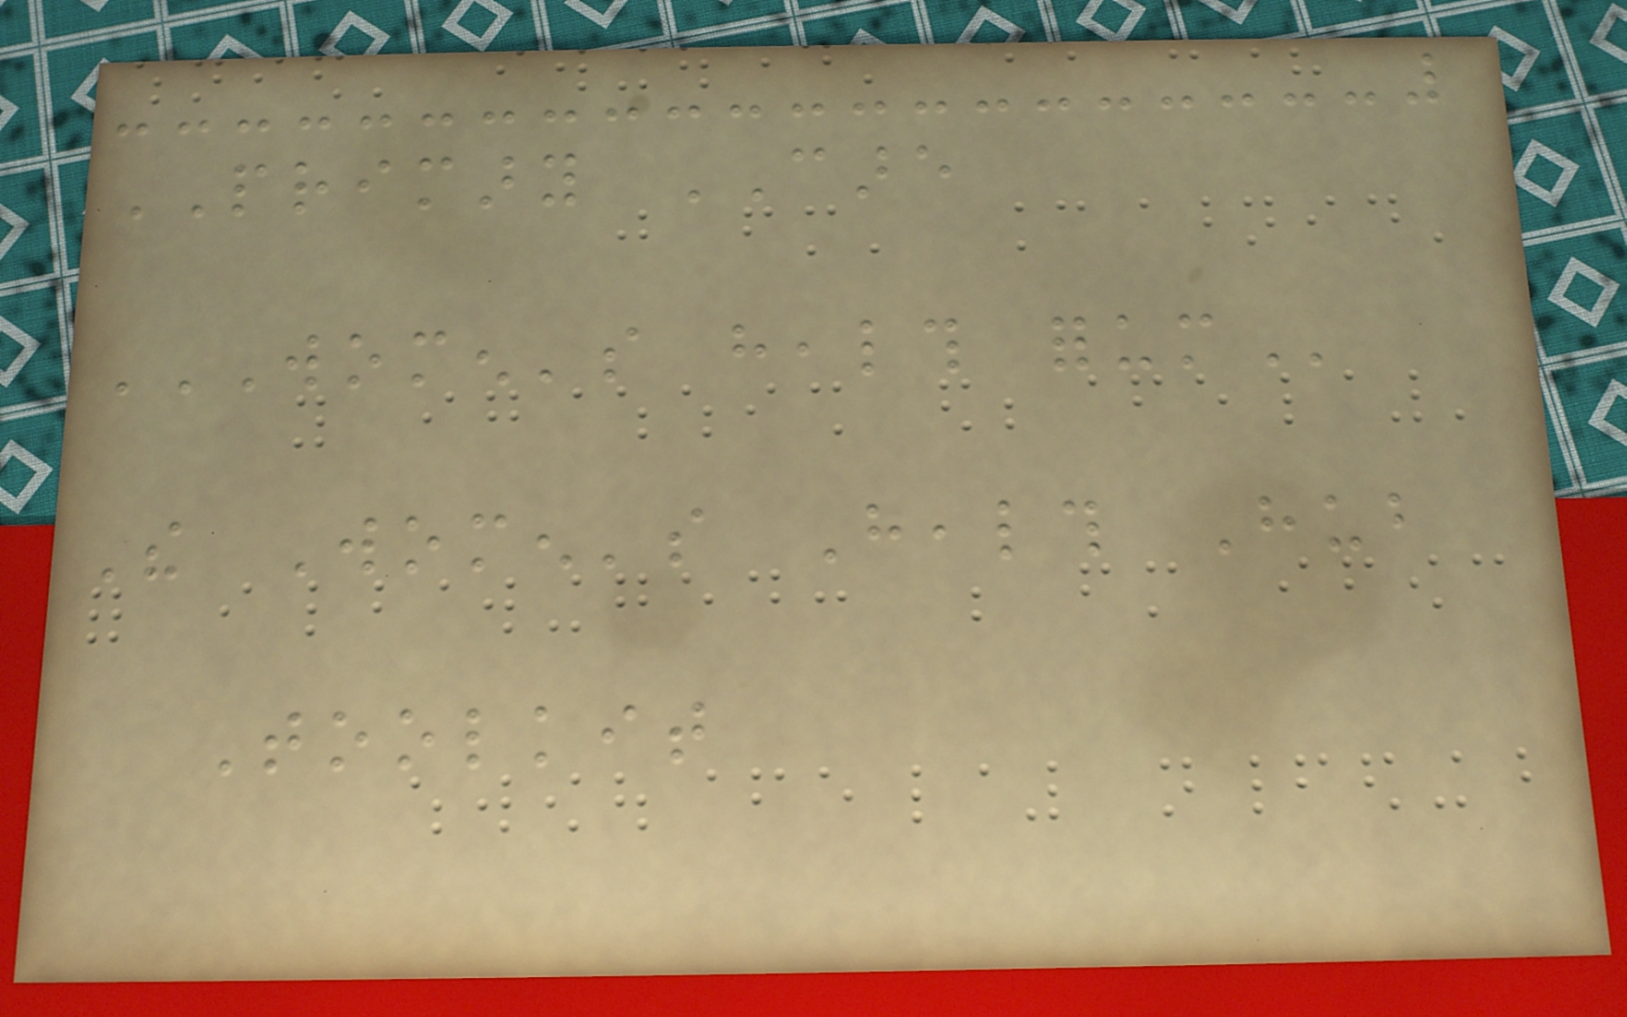PRIMARY CARE
WOMEN'S HEALTH FORUM
The Women's Health Hub
Toolkit
